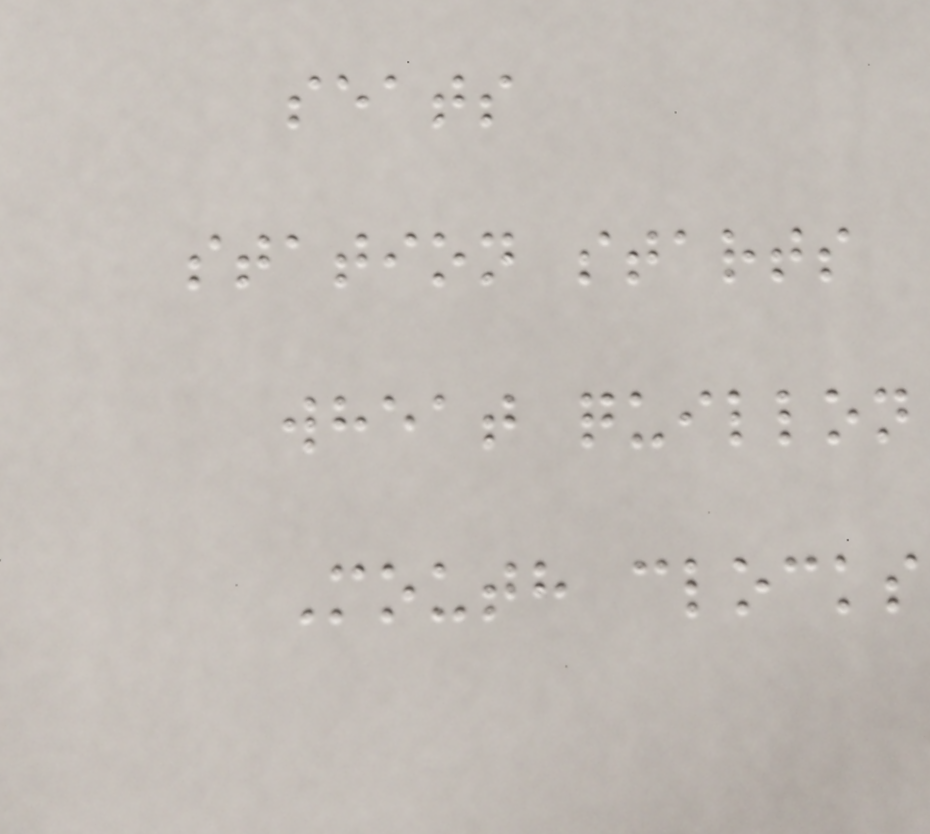seats
station starts
wheat quillon
Mouth clocks
